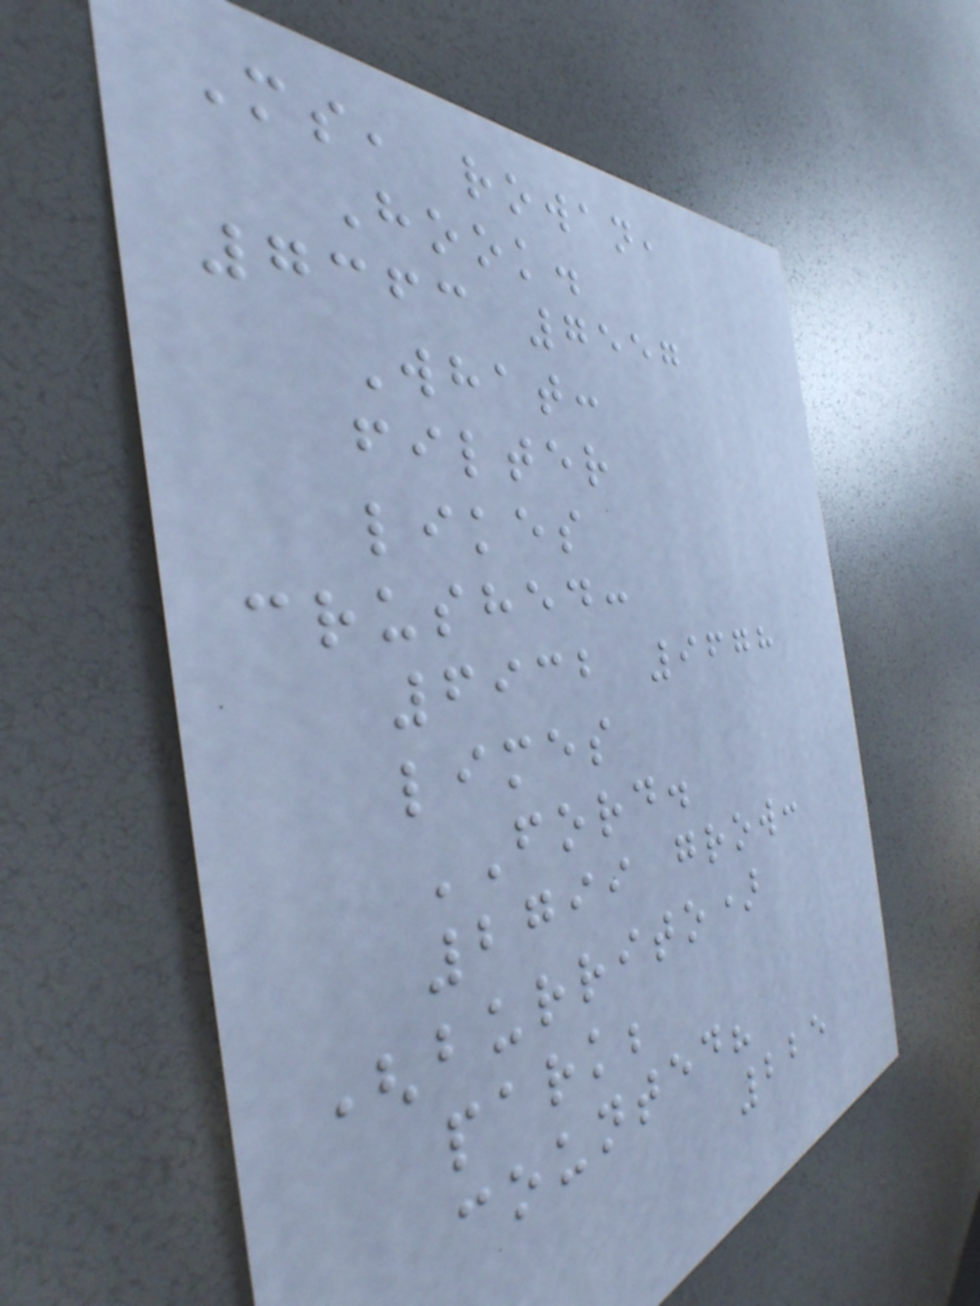Ms, rowan,
Hook.
7363 7557
What:
filter
likes
crushed:
6932 9678
limes
FORD.
2799 grow:
(burrito)
park;
counted?
225
